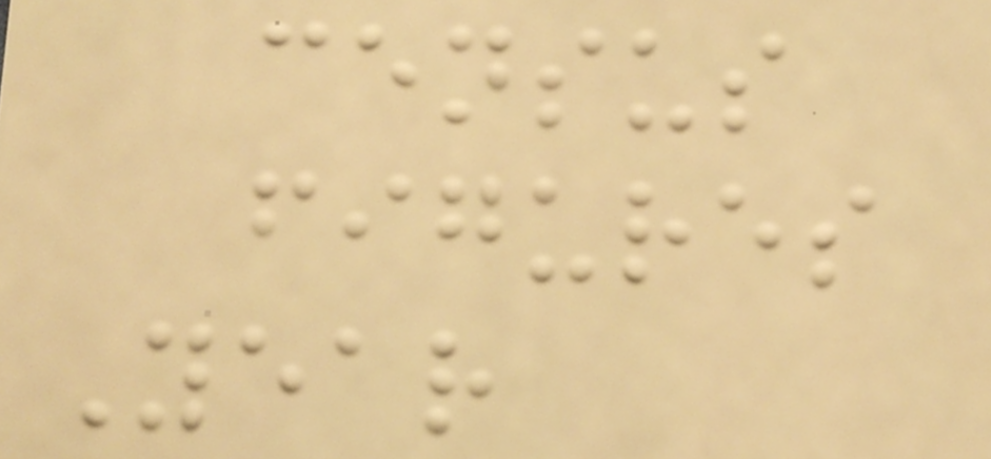census
figures
Year
